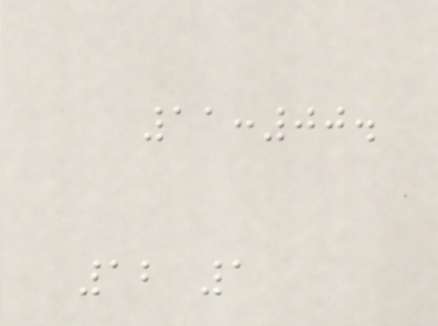11:00.
12 1
